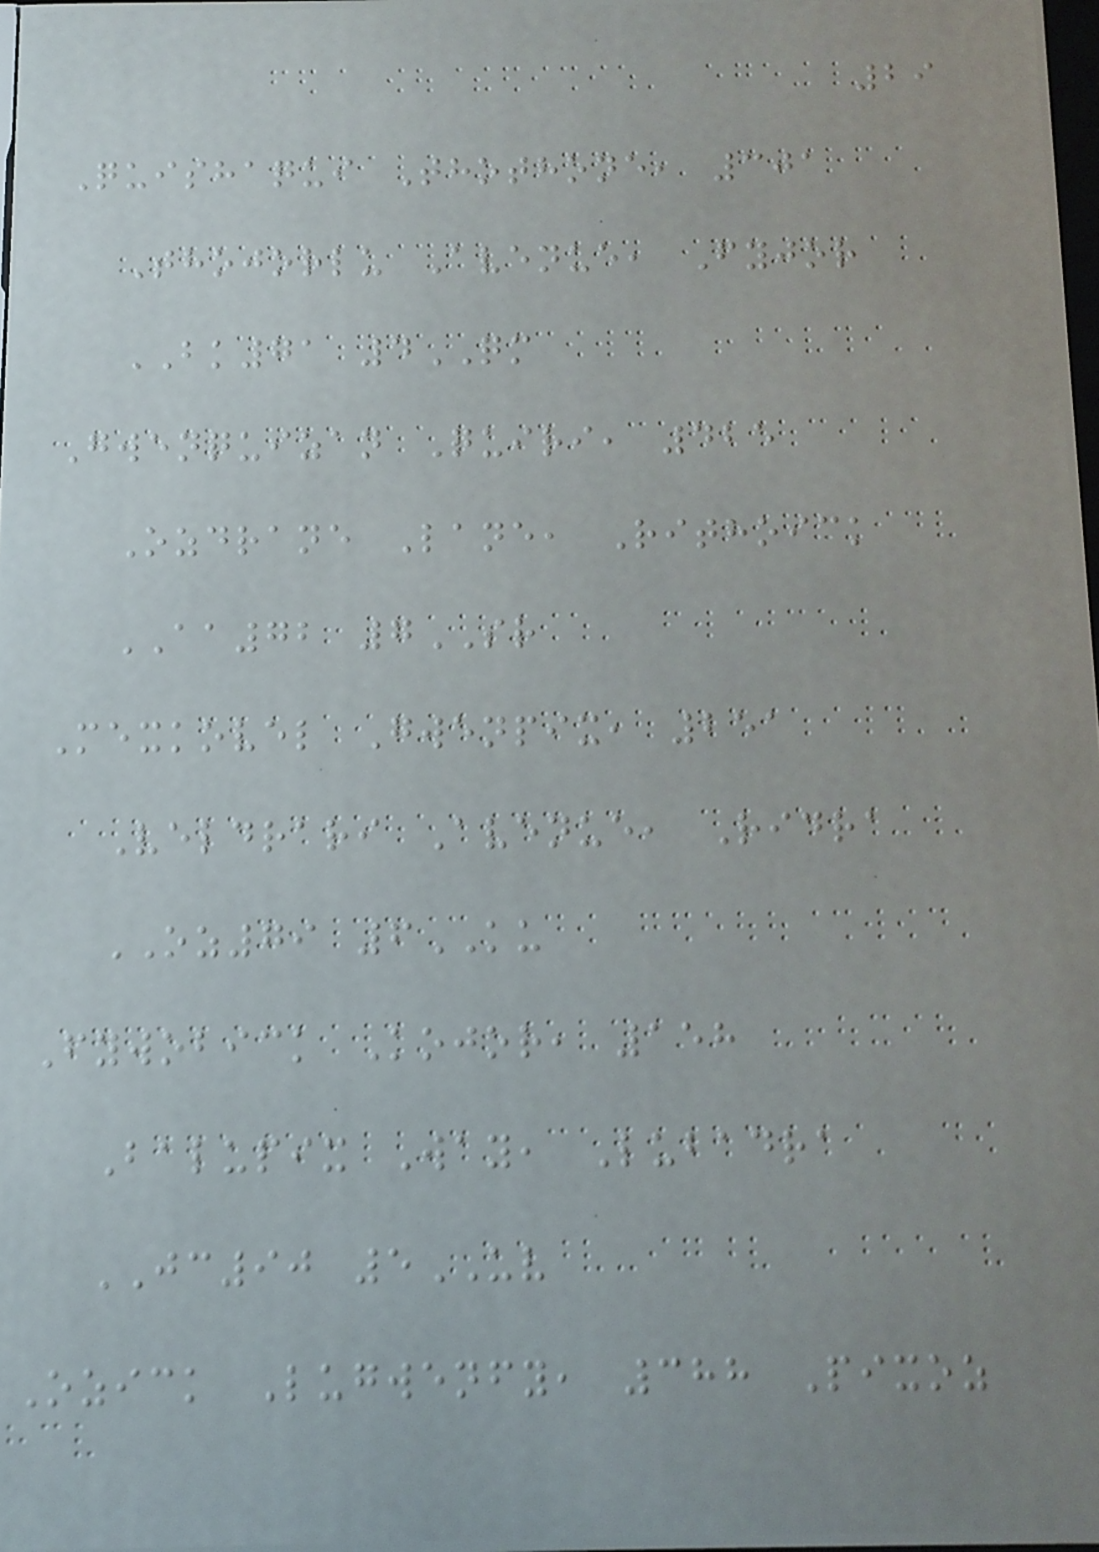29
Quishaqui Thothone, 301
Thojorlu Avenue, Fyjor
BK71 4QM
Gwenquizan Quiri, 425
Ozdrane Lane, Rithoick
AA72 7SR
Mexkovel Gwenpix, 251
Veldrari Avenue, Ridra
OZ79 6KU
Fywobick Kojor, 158
Balupix Way, Lubadra
JC90 5UV
Ozick Lugwenfy, 388 Pixoz
